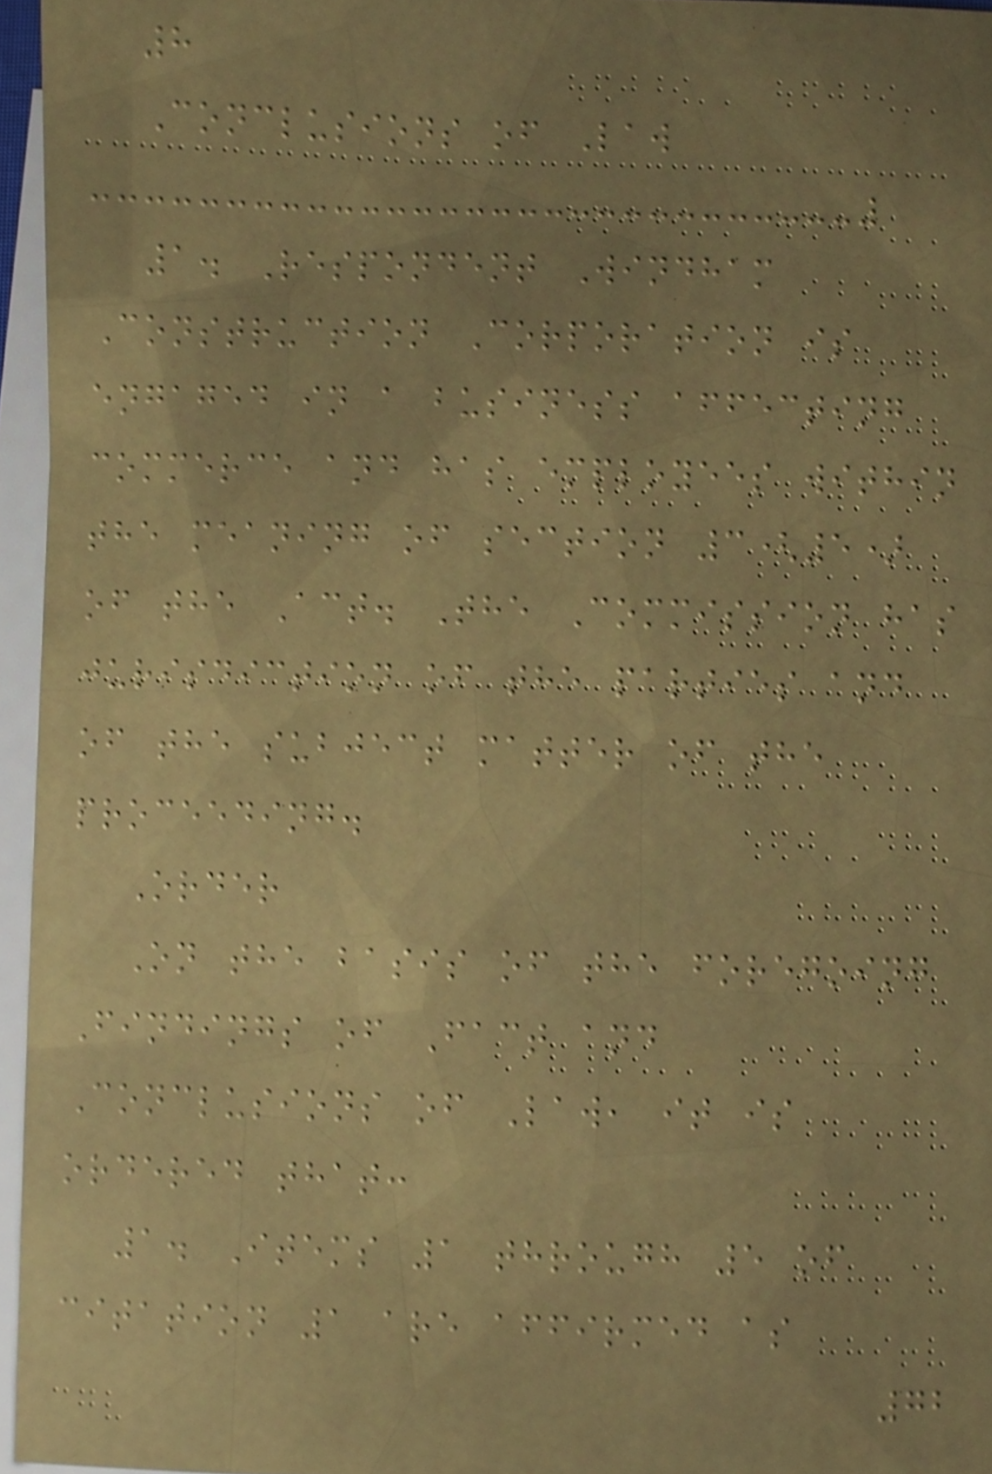8
Conclusions of Law
1. Respondent Windham
Construction Corporation is
engaged in a business affecting
commerce and has employees within
the meaning of section 3(5)
of the Act. The Commission has
jurisdiction of the parties and
of the subject matter of the
proceeding.
Order
On the basis of the foregoing
Findings of Fact and
Conclusions of Law, it is
ordered that:
1. Items 1 through 5 of
citation 1 are affirmed as
72
